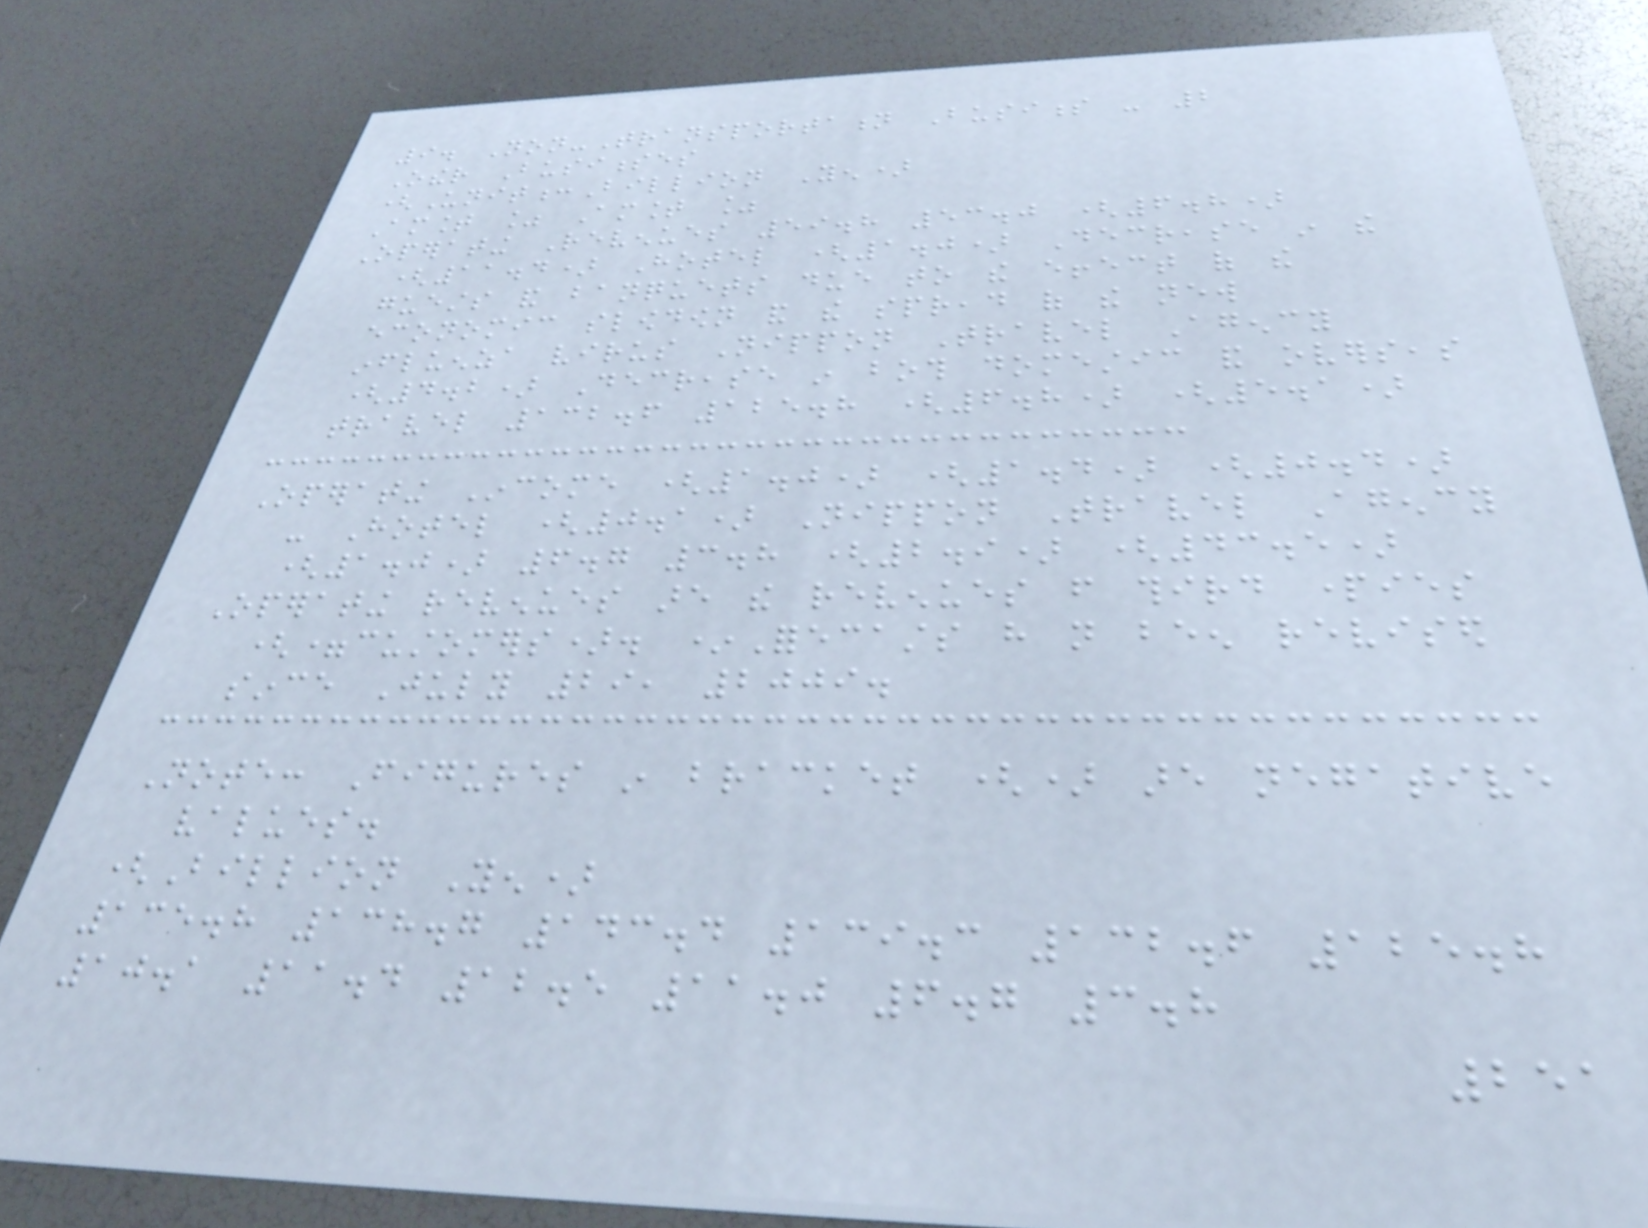9. Non-Transportation Business - 2
Other Businesses
(Unit:Billion Yen)
Amount % Amount %
Operating Revenues 59.8 53.0 (6.8)
(11.4) Hotel (1.0) Decrease in the
guests and banquets due to the effect of the
economic slowdown and the spread of the new
influenza virus Nippon Travel Agency
(4.2) Decrease in both domestic and overseas
travel 132.6 125.8 (6.8) (5.1)
Operating Income (1.0) (1.4) (0.4)
- Hotel (0.1) Nippon Travel Agency
(1.0) 6.7 3.8 (2.9) (43.5)
Operating revenues are the revenues from third parties
(=customers). *Forecasts have not been revised
since July 29, 2009.
Note: Figures in bracket () are negative
values.
(Billion Yen)
135.8 138.7 143.4 139.3 132.6 125.8
10.1 11.4 12.5 11.0 6.7 3.8
251
